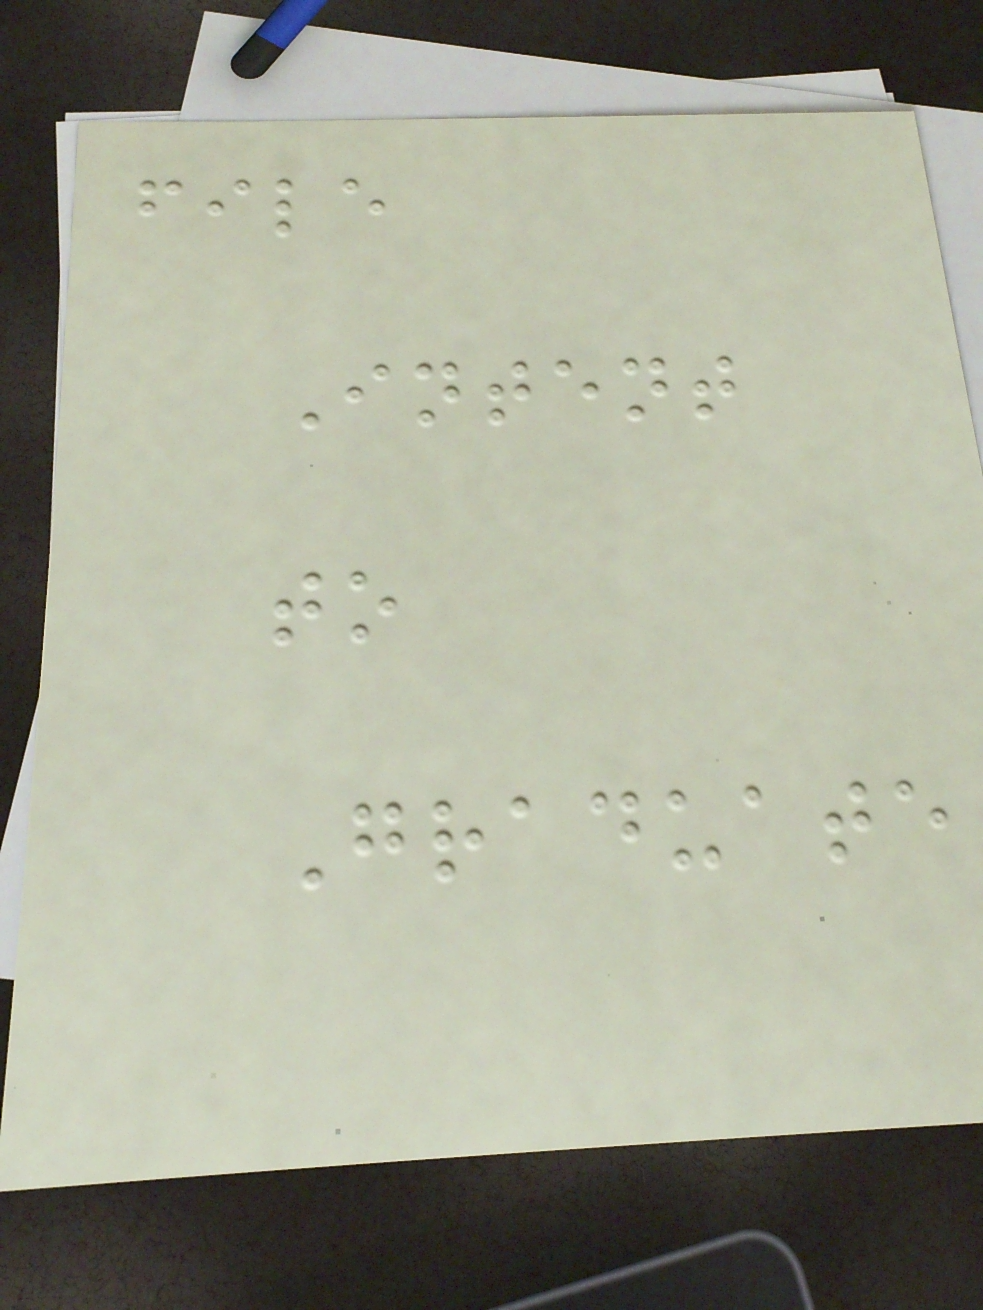file
Intent
to
Graduate
